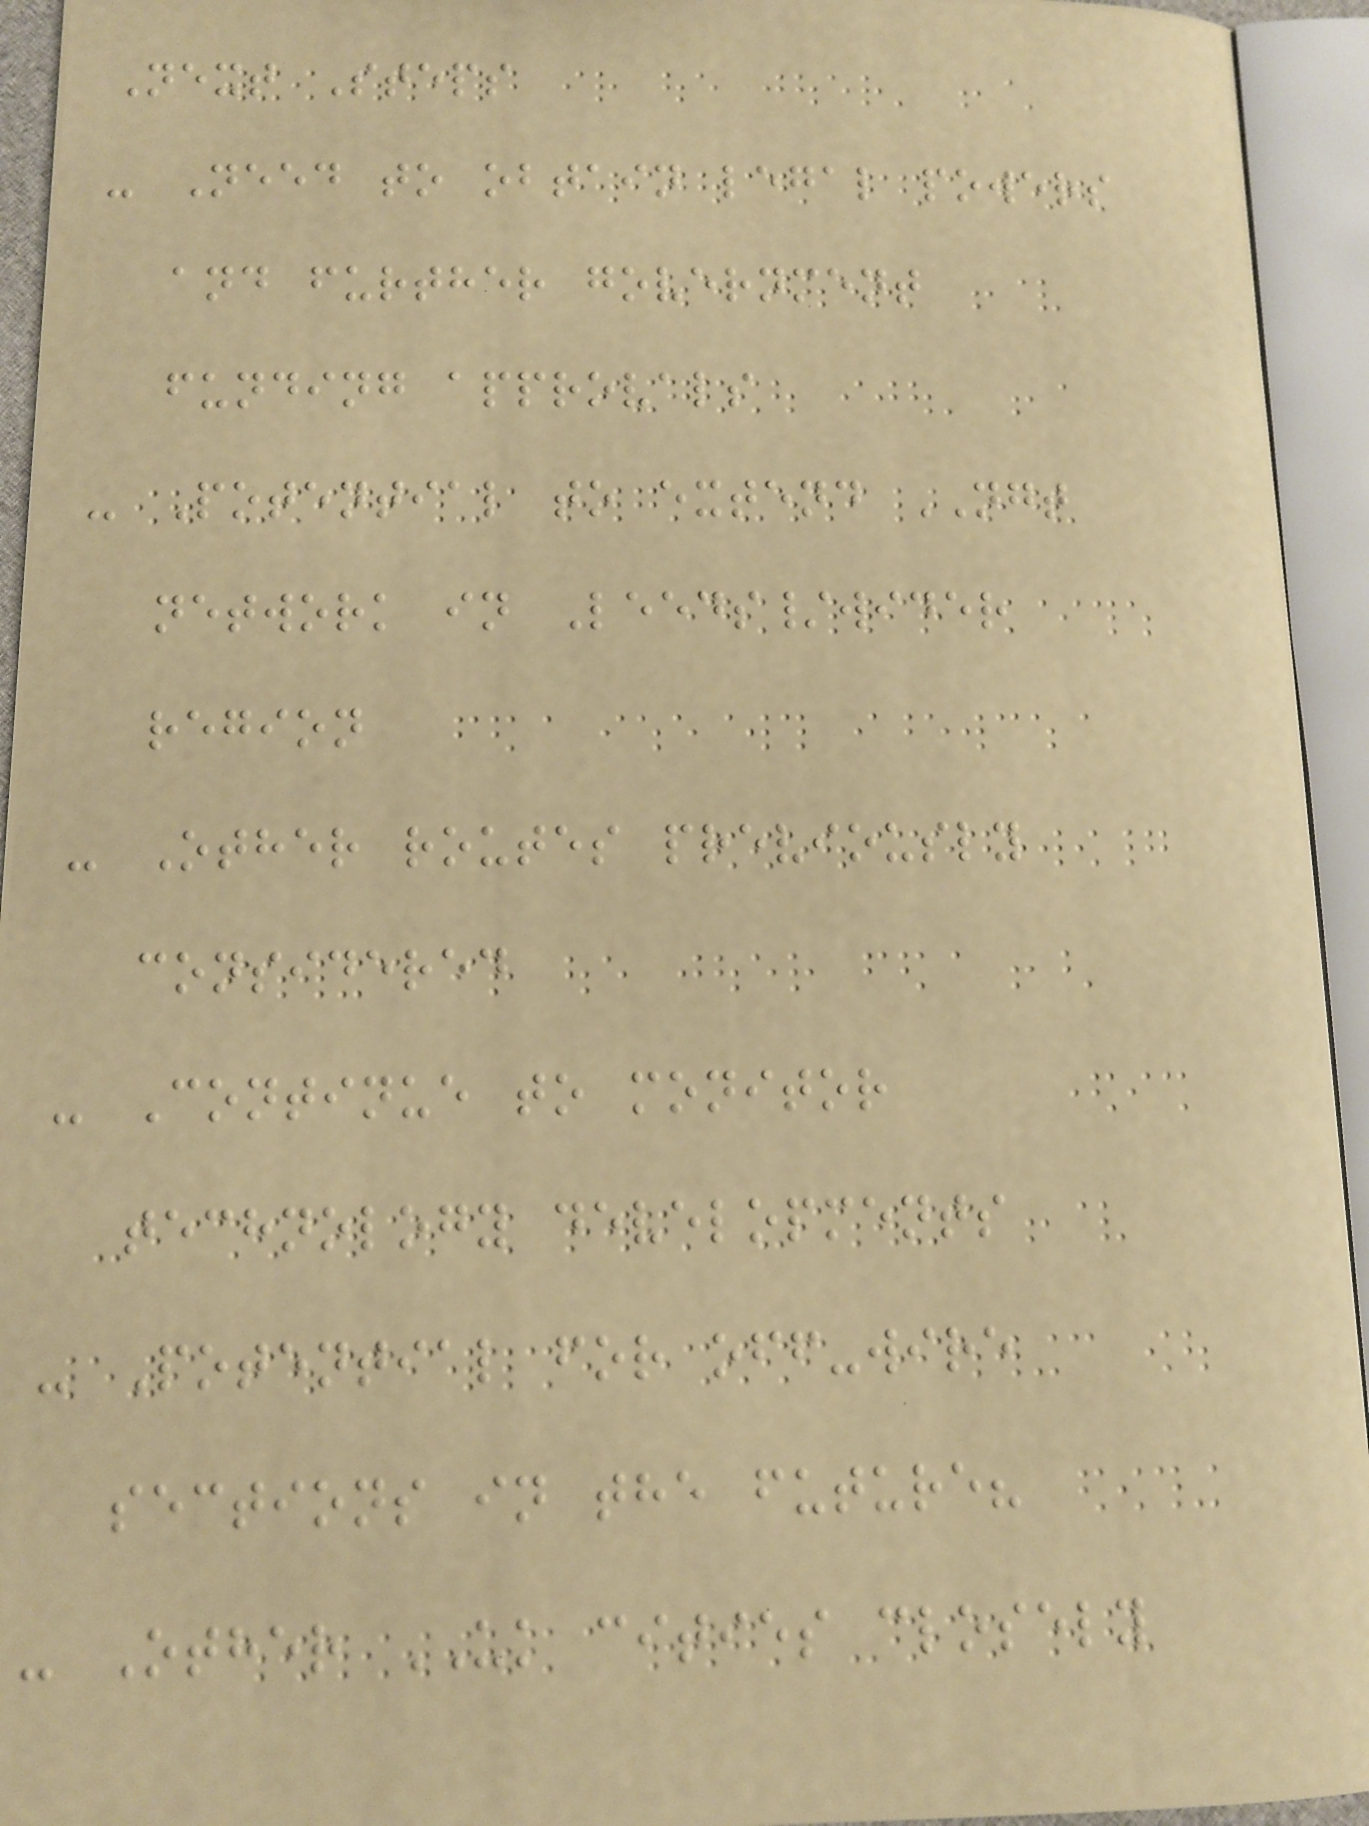Next Steps
- Need to obtain legal powers
and further government
funding approvals
- Potential to extend NGT
network in Leeds/wider
region
- Other routes previously
considered
- Continue to monitor
technology developments
- Potential for off-wire
sections in the future?
- Other UK cities closely
